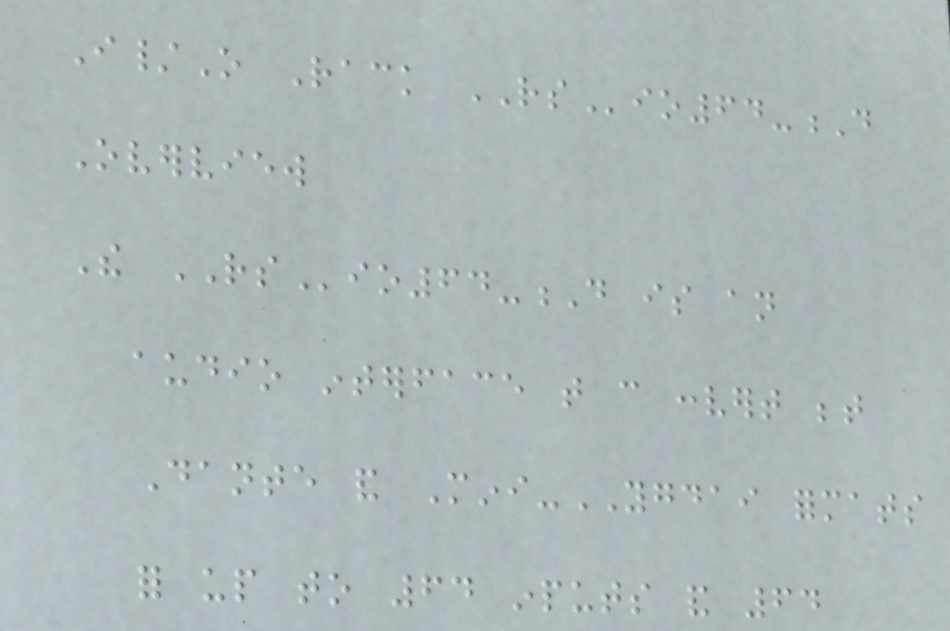I/O Rack RSio64-D
Overview
The RSio64-D is an
audio interface that can convert between
Dante and Mini-YGDAI formats
for up to 64 inputs and 64
